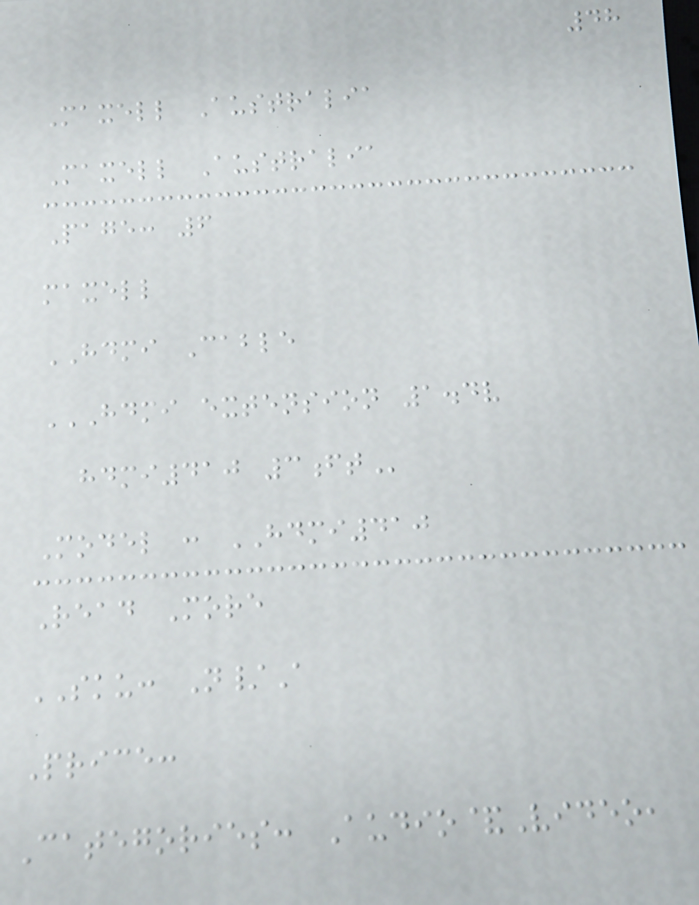48
Maxell Australia
Maxell Australia
Page: 6
maxell
HDMI Cable
HDMI EXTENSION 1.4V
HDMI410 3FT
Model : HDMI410
Read More
SKU: N/A
Price:
Categories: Audio&Video,
